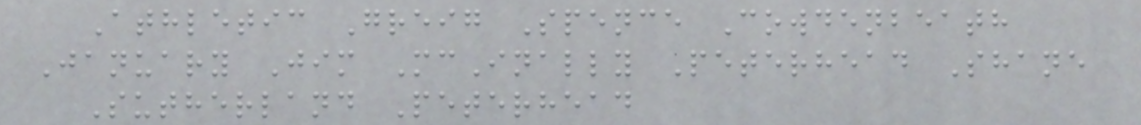Athletic Greig Spence Cowdenbeath
January Jim McInally Peterhead Shane
Sutherland Peterhead
